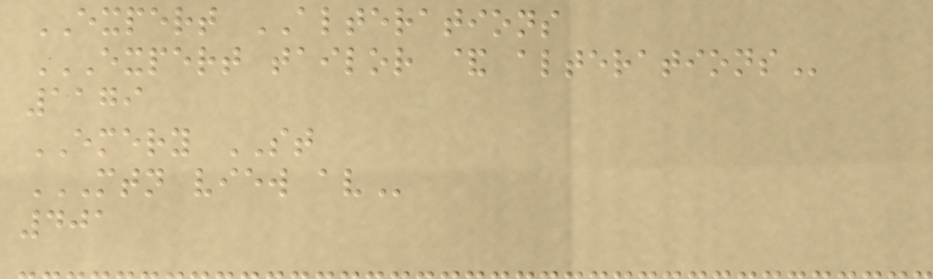EXPERT ALTERATIONS
EXPERT TAILOR & ALTERATIONS
1179
EMERY ST
MTN VIEW AV
401
